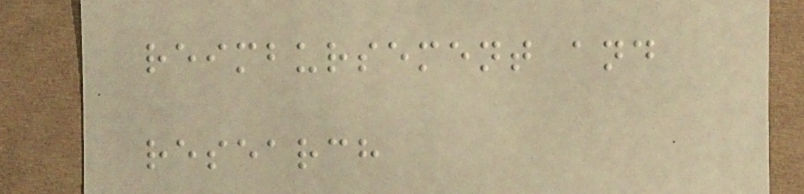reimbursement and
research
